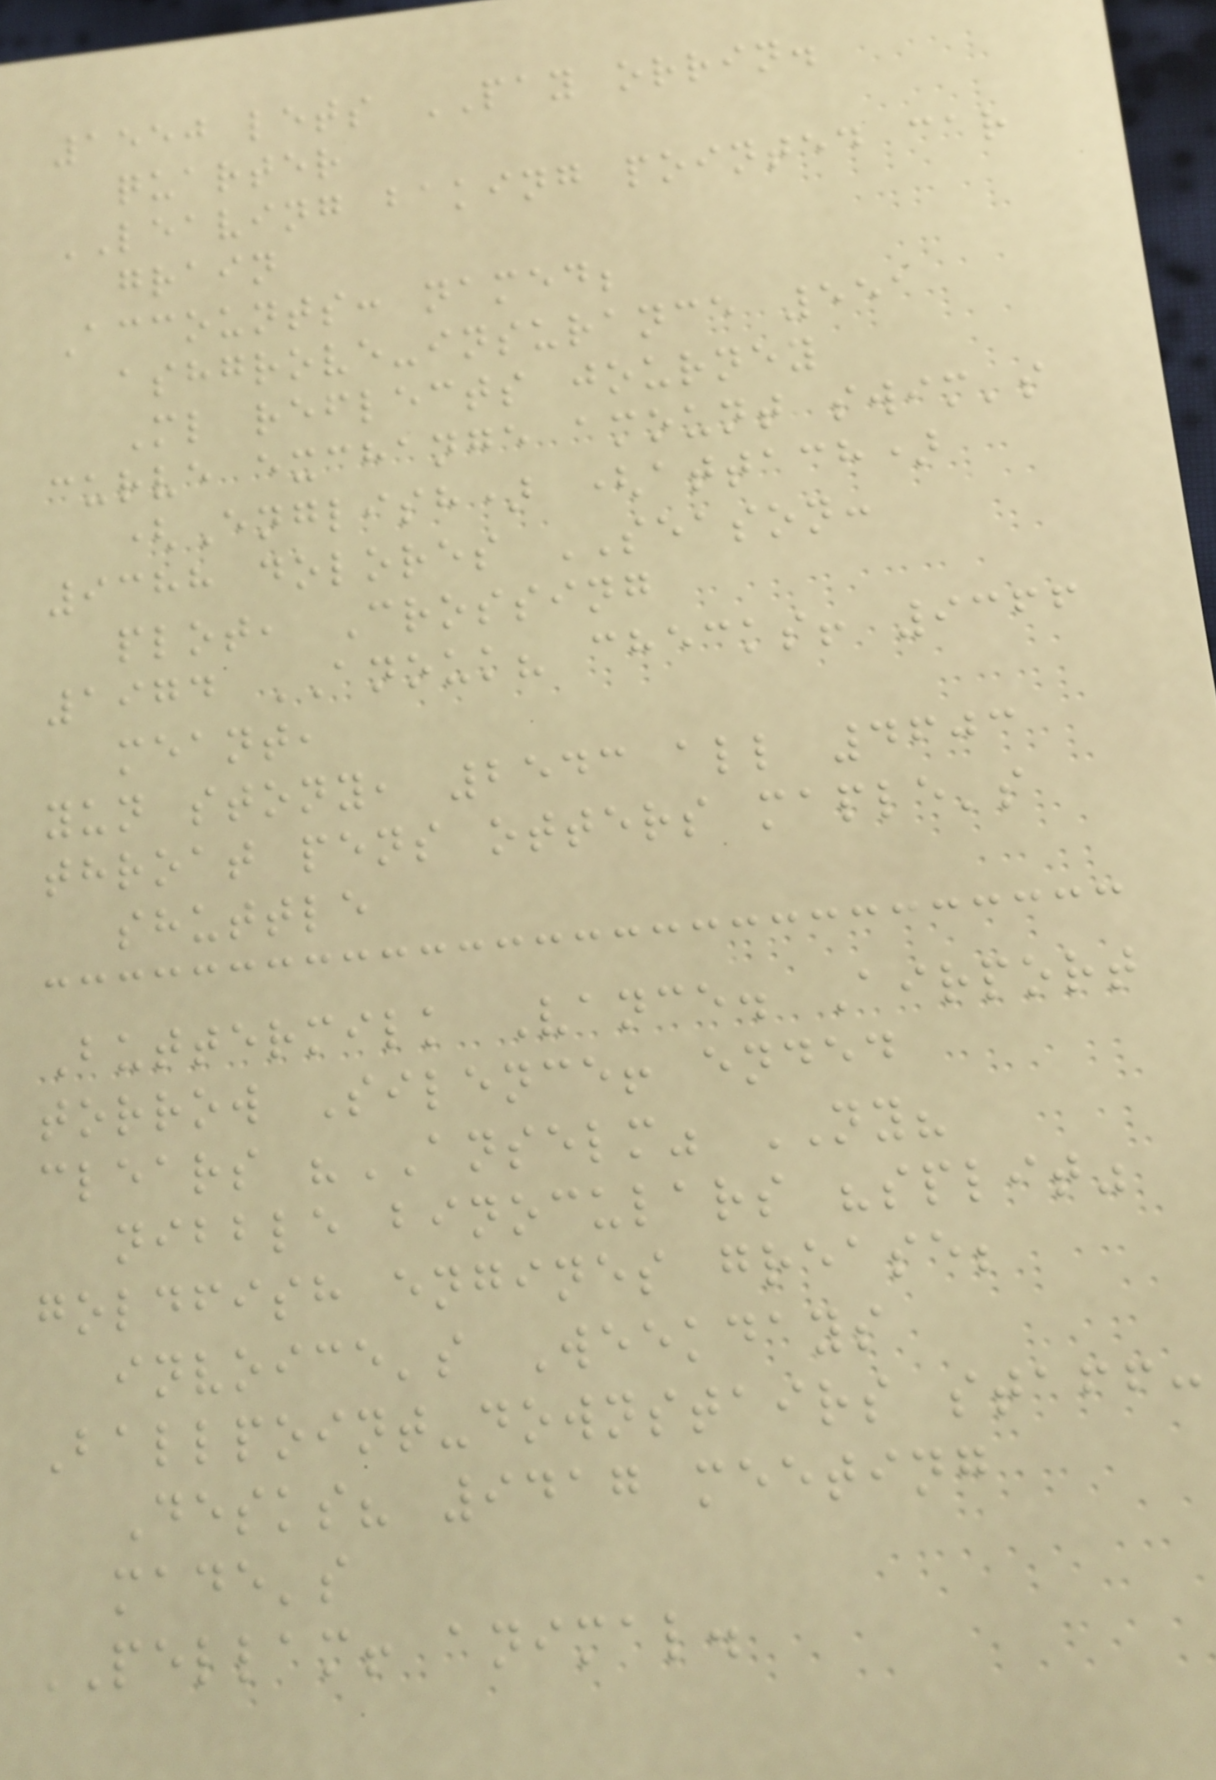1550 lets PAY orrin.
quarter
LEAVING baking pointed car
grain
Accounts: named;
ashgrove-insurance 551
Ml reflects journey
curve exchange amount swim's
(English) (attach)
9388 dolores SEASON:
plot, Crossing
1974 ANOUK? checks! 9366
meant,
yun stony, 2543 all 4603
throat pens otters maple's
shuttle
Buttermilk Vance. Airport
torrow Silence! ended
clears "ANSELM" NY?
nibble binoculars "split"
goldfish engines grease;
invoice's Weekdays
Ballpoint-downstairs staff:
Desks? 9417 meeting
made's
PELLAM! animal.
